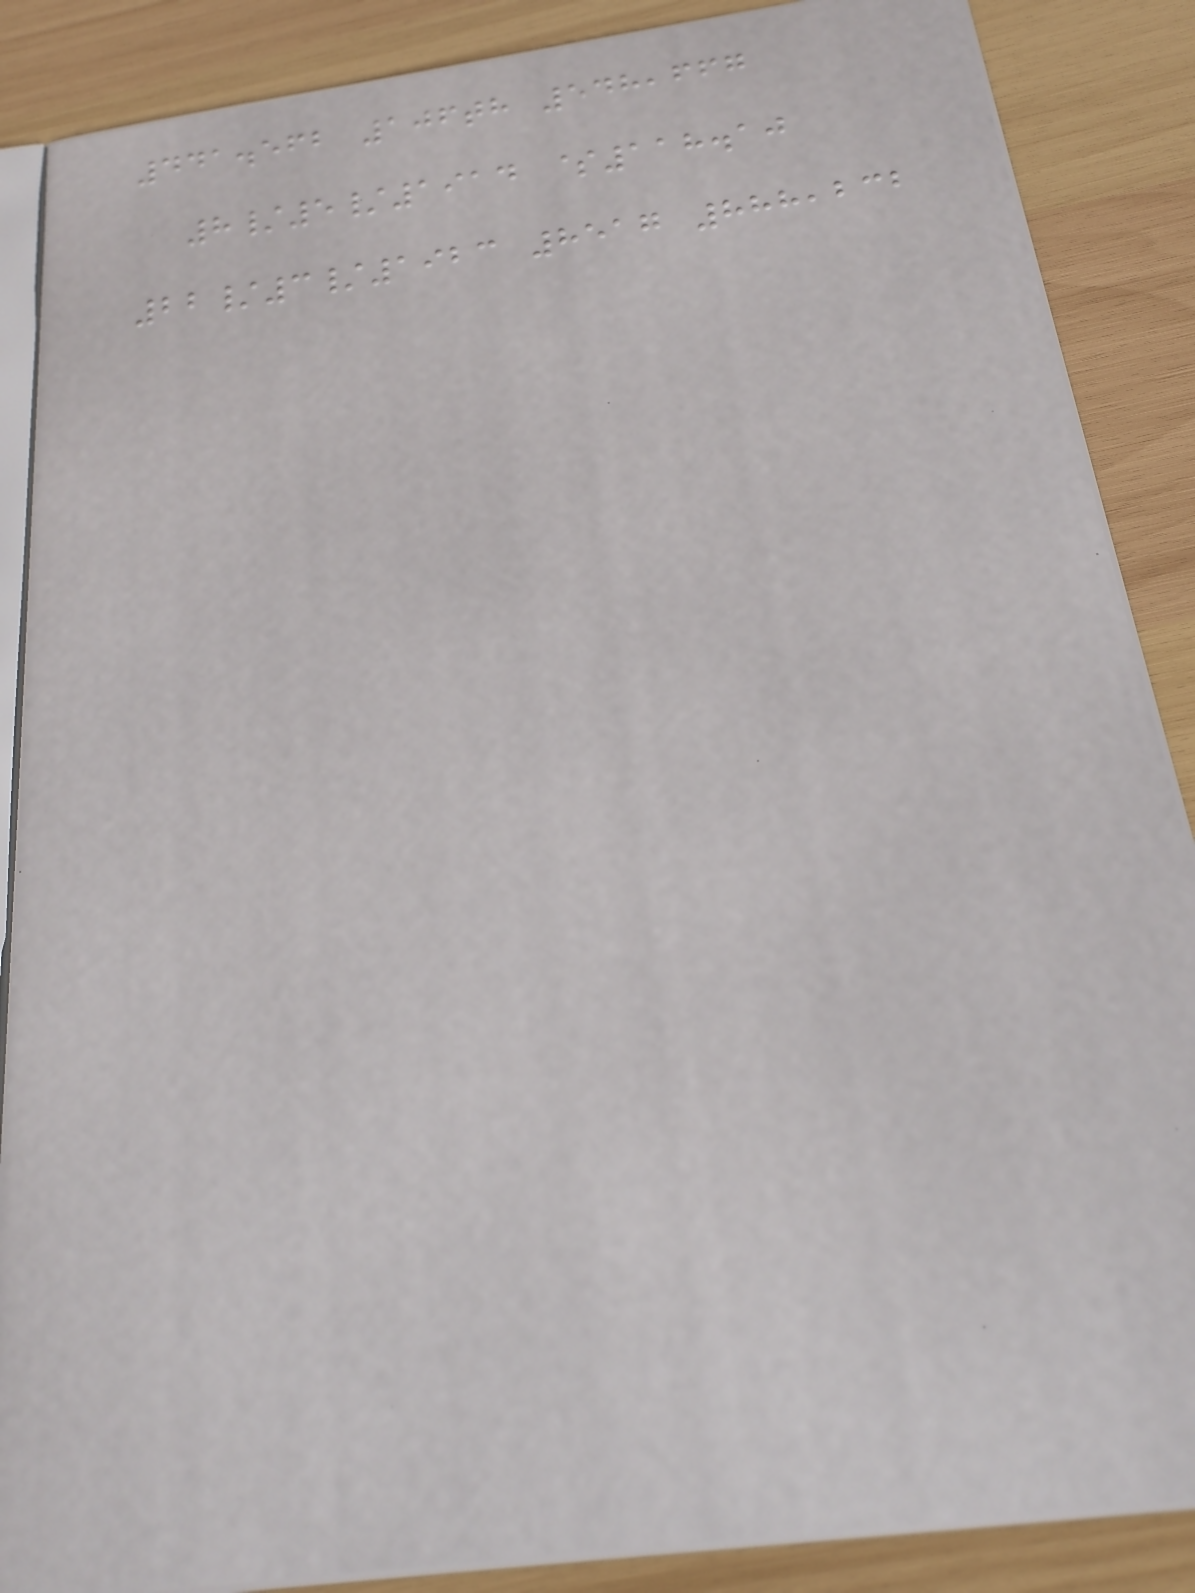441.562 106th 548,667
8/5/1914 $118.10
22/3/1923 8517 888,232
